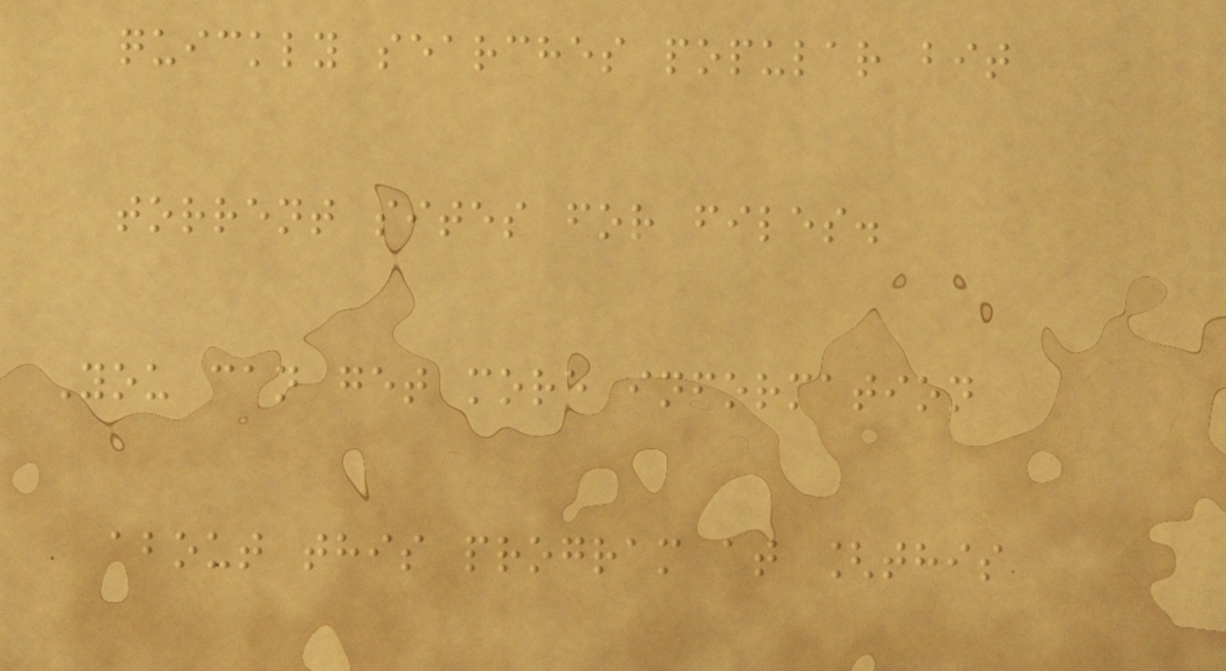quickly searches popular bit
torrent sites for files.
You can get more information
about this program at [this
